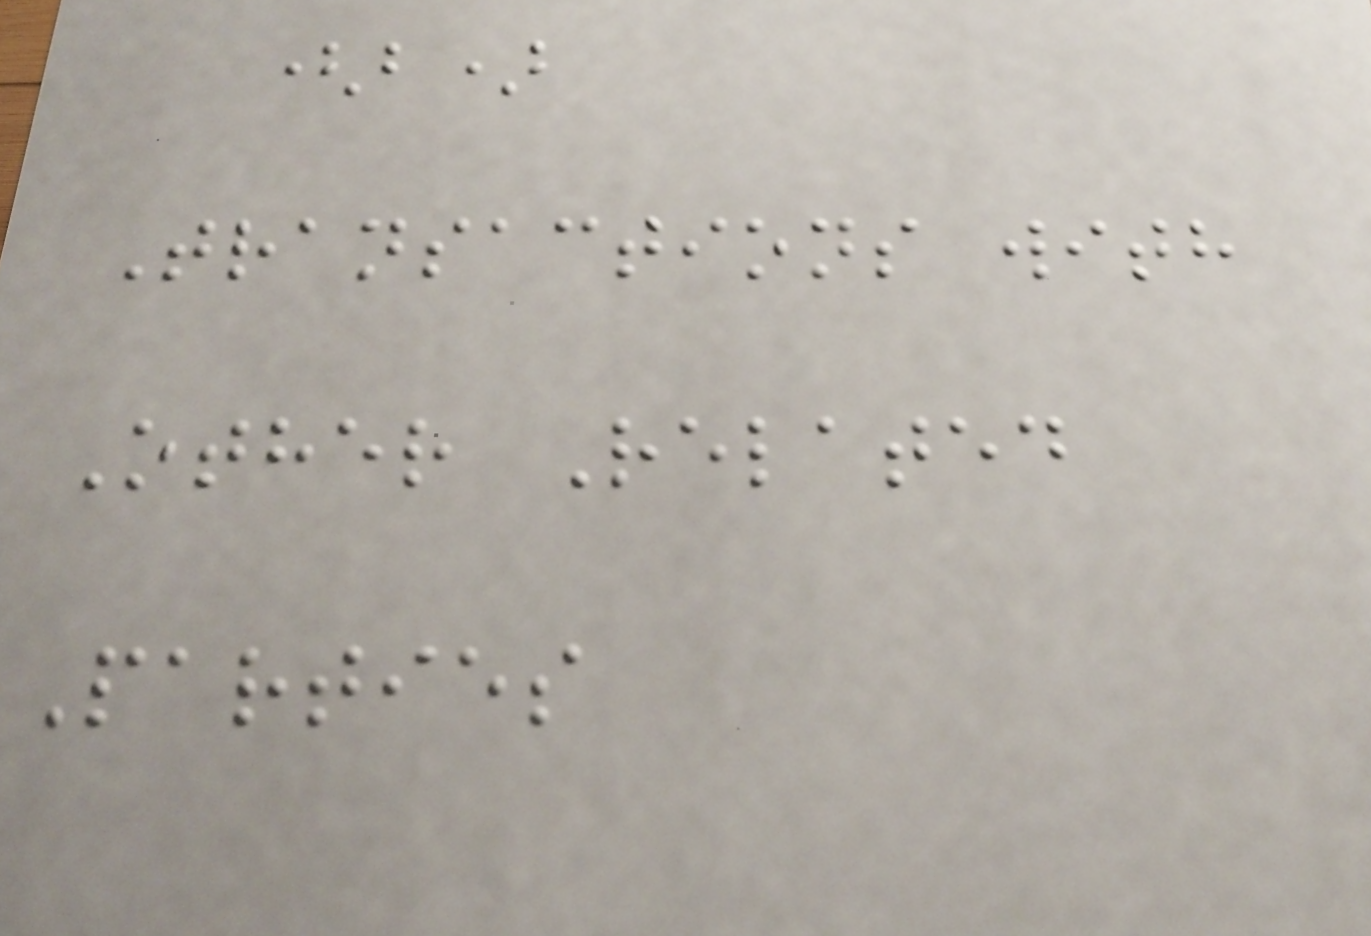(b)
Transactions with
Other Related
Parties
